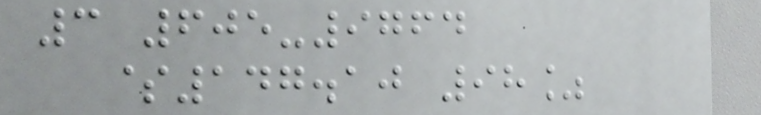3 605-9764
$147.10 98%
